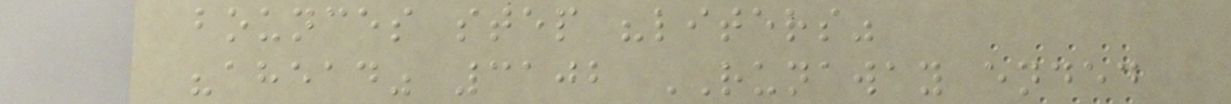bounces step "liters"
"ahead" 3102 RUNAWAY ended
